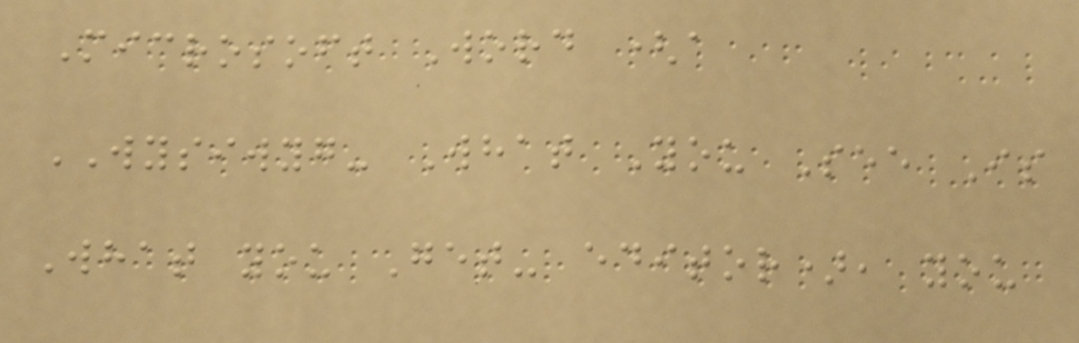Microsoft Word (a
WYSIWYG- What You See Is
What you Get- editor), you
